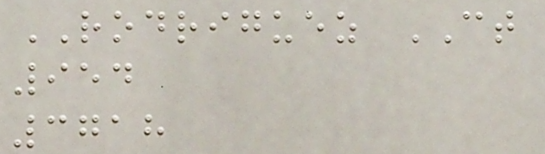RODRIGUEZ CT
954
3718
